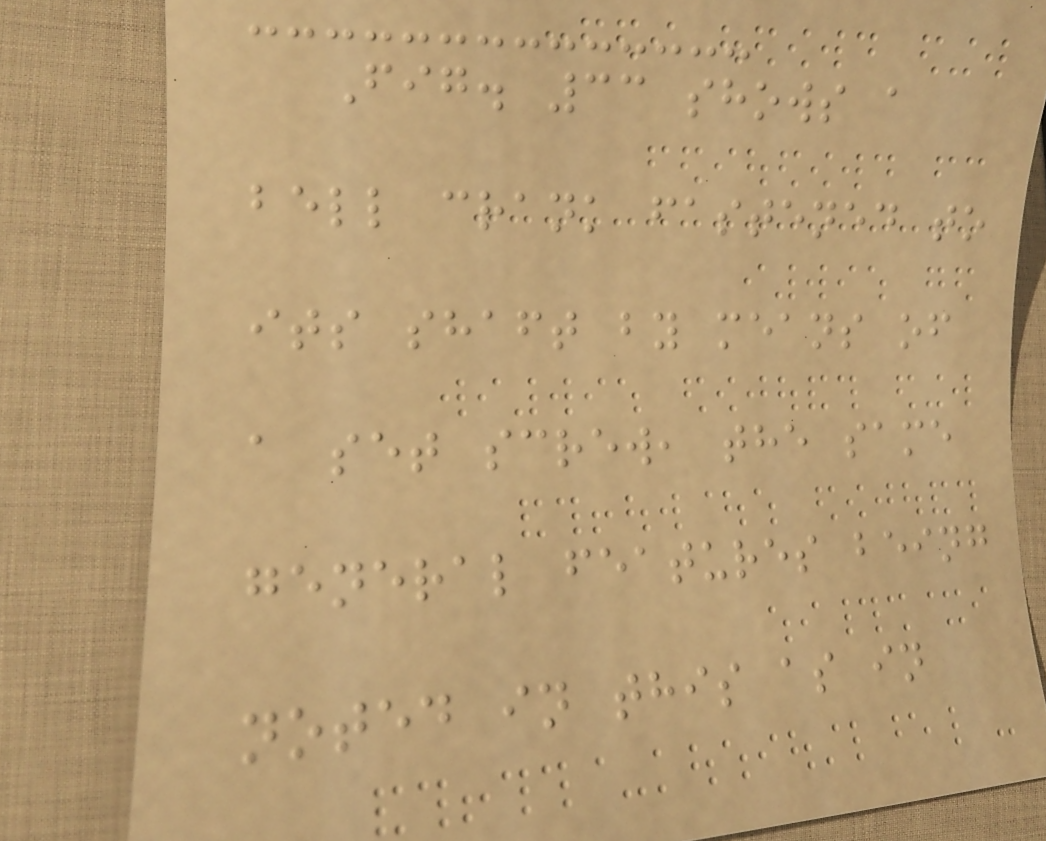Fig. 33 shows a
bell crank fastened to
its shaft by means of
a set screw, the same
general features being
noted in this as in
